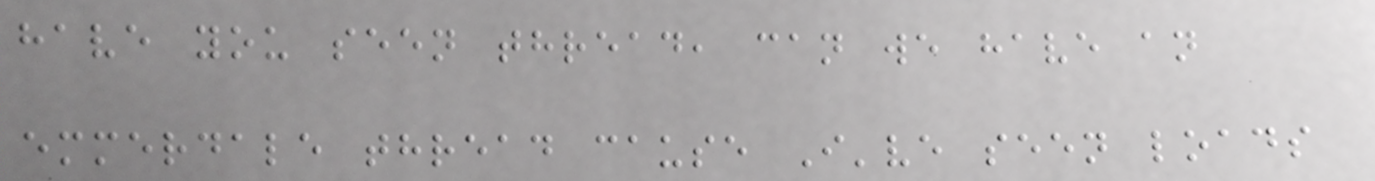have you seen thread, can we have an
emmerdale thread cause I've seen loads
